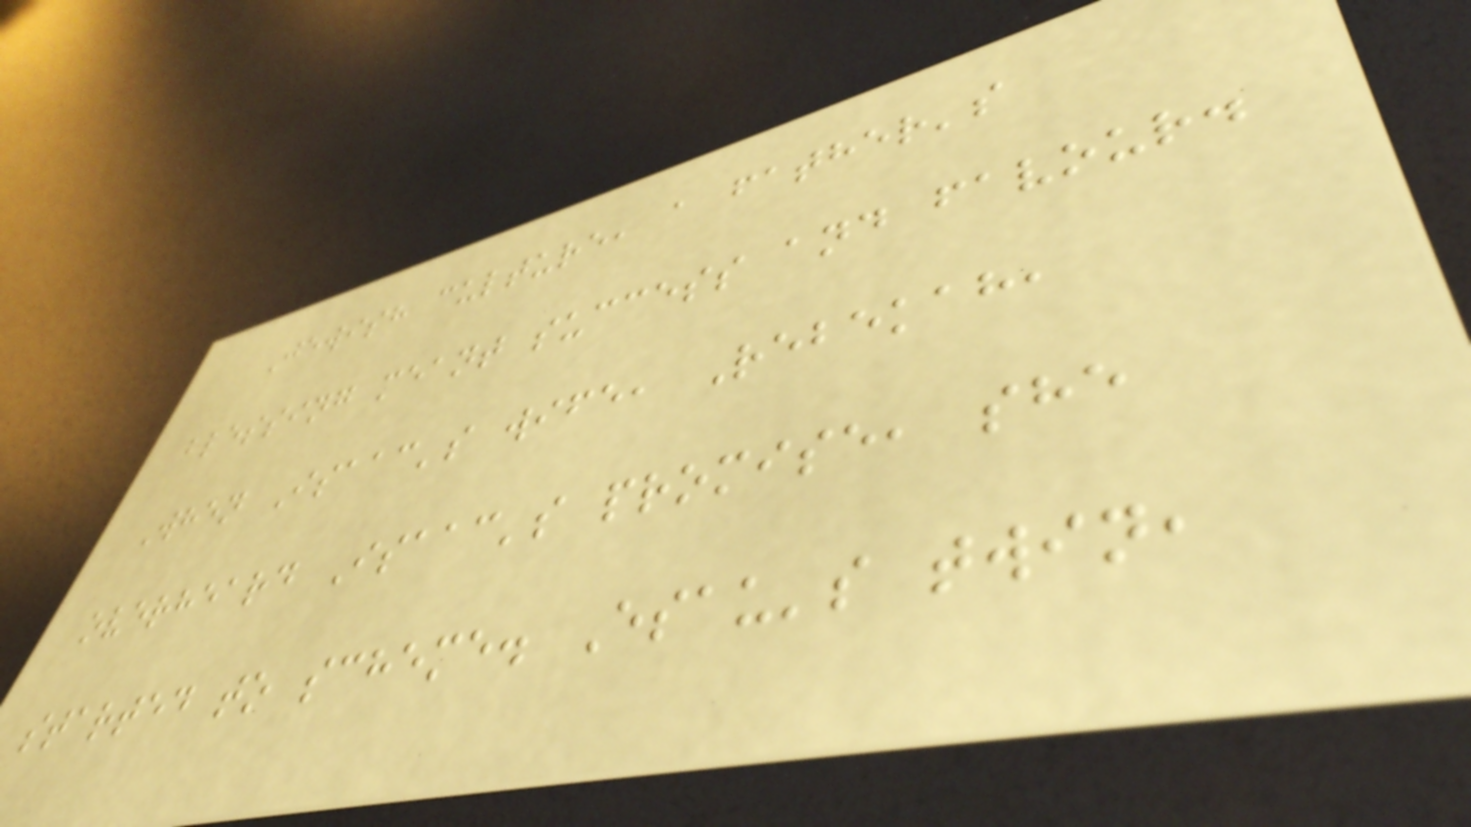Jewish culture, a father's
blessing meant success and favour.
When Isaac's wife, Rebekah,
overheard Isaac's promise, she
started to scheme. Esau's twin,
